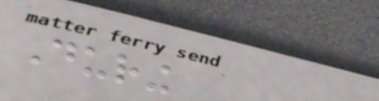During
